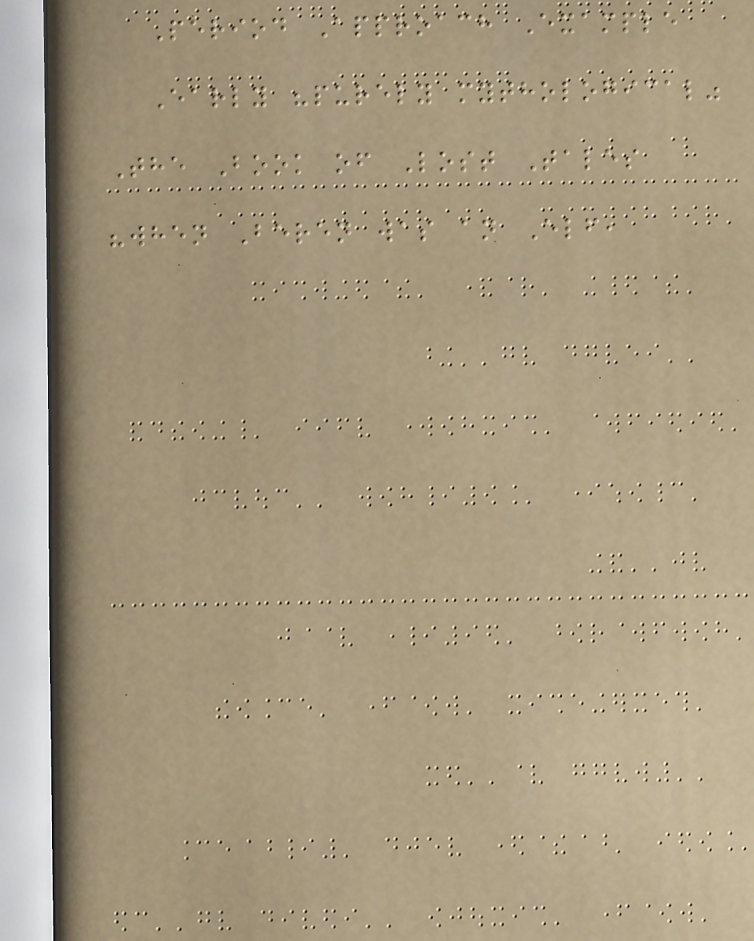Period Approach Example
Early "purely mythological"
The Book of Lost Tales
"when Beren was an Elf,
